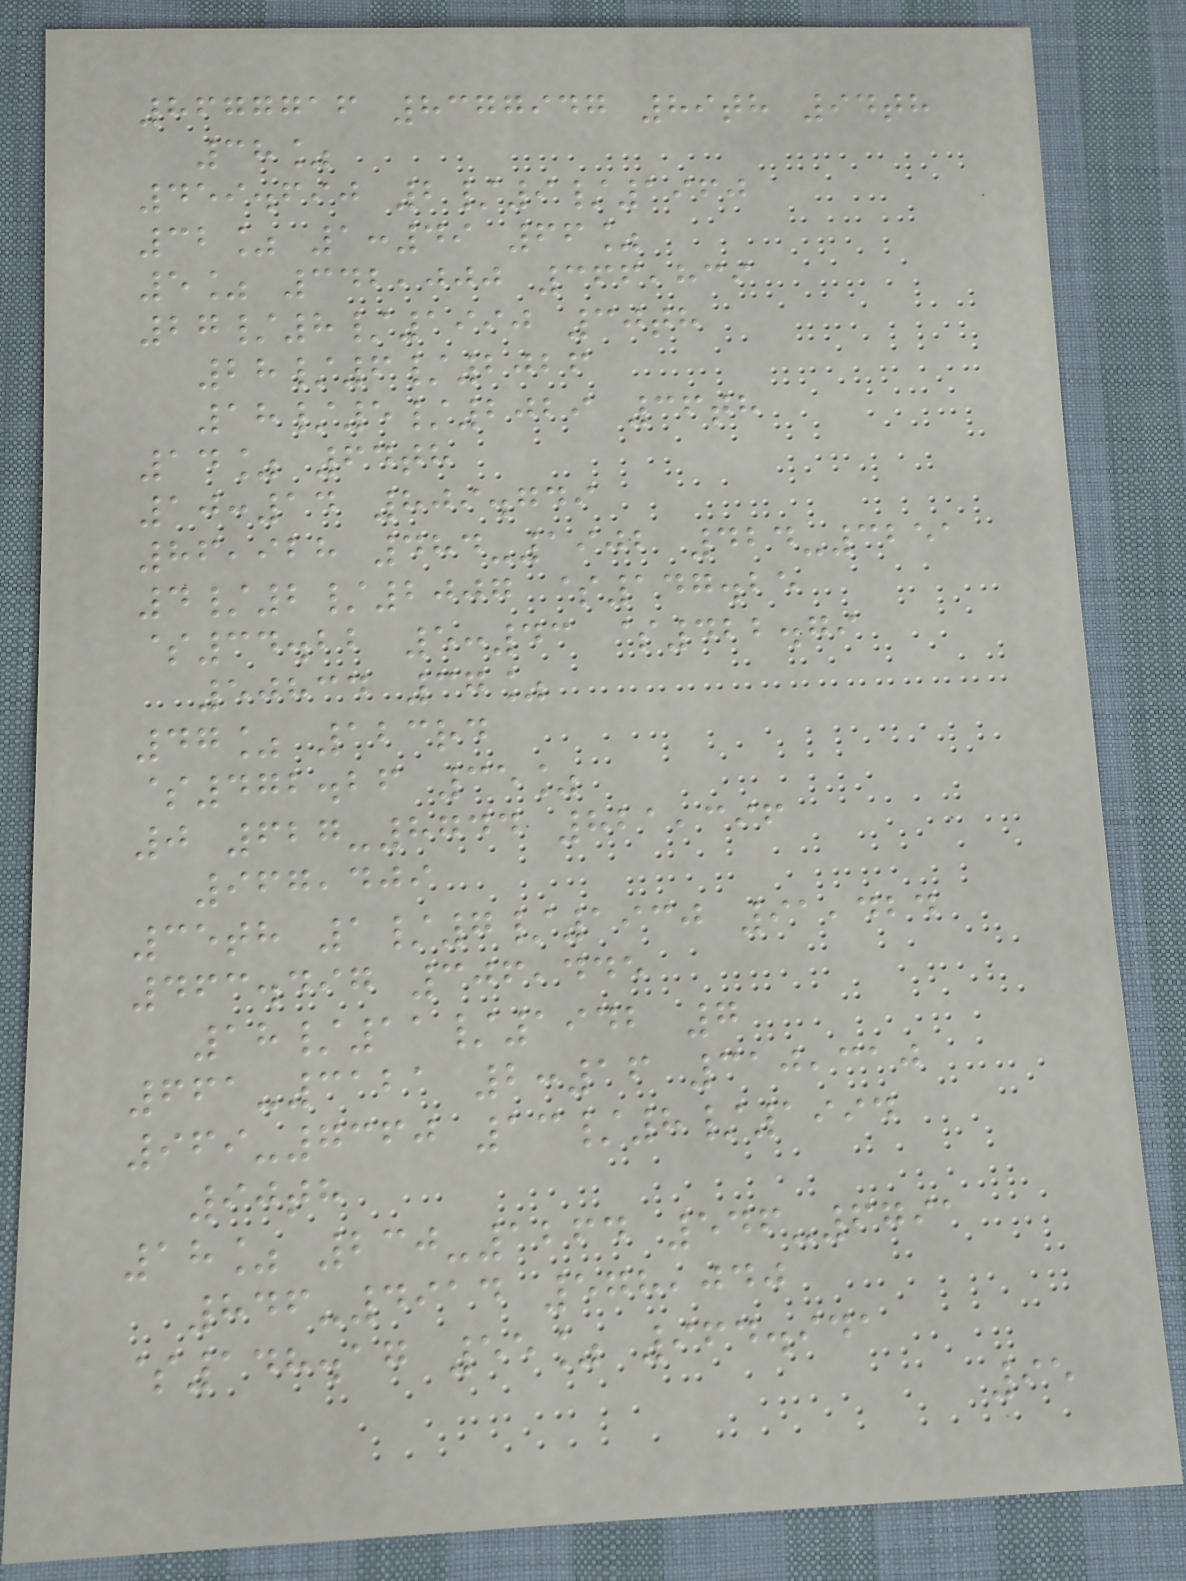8677716 8377947 89th 94th
38%
459.690 2/9/1960
32% 1:49 66%
5% 342,000 366,839
27/8/1990 30th
28/6/2026
18/5/2029 36th
14% 64th
10:14 809.749
86,928 484-1902 424-3251
4/2/2007 $147.25
$34.22 5:43 $422.79
50834 37%
47% 123rd
$472.26 35%
0 627-8744 821,396
967,409
35th 1/7/1930 91,424
463.497 306,445
18/11/1942 7
661-3121 2:16 310,310
969-7360 13/8/1994
90th
18% 230-1264 546-6791
846-4914 578,040
$148.17 55% 964.941
95
